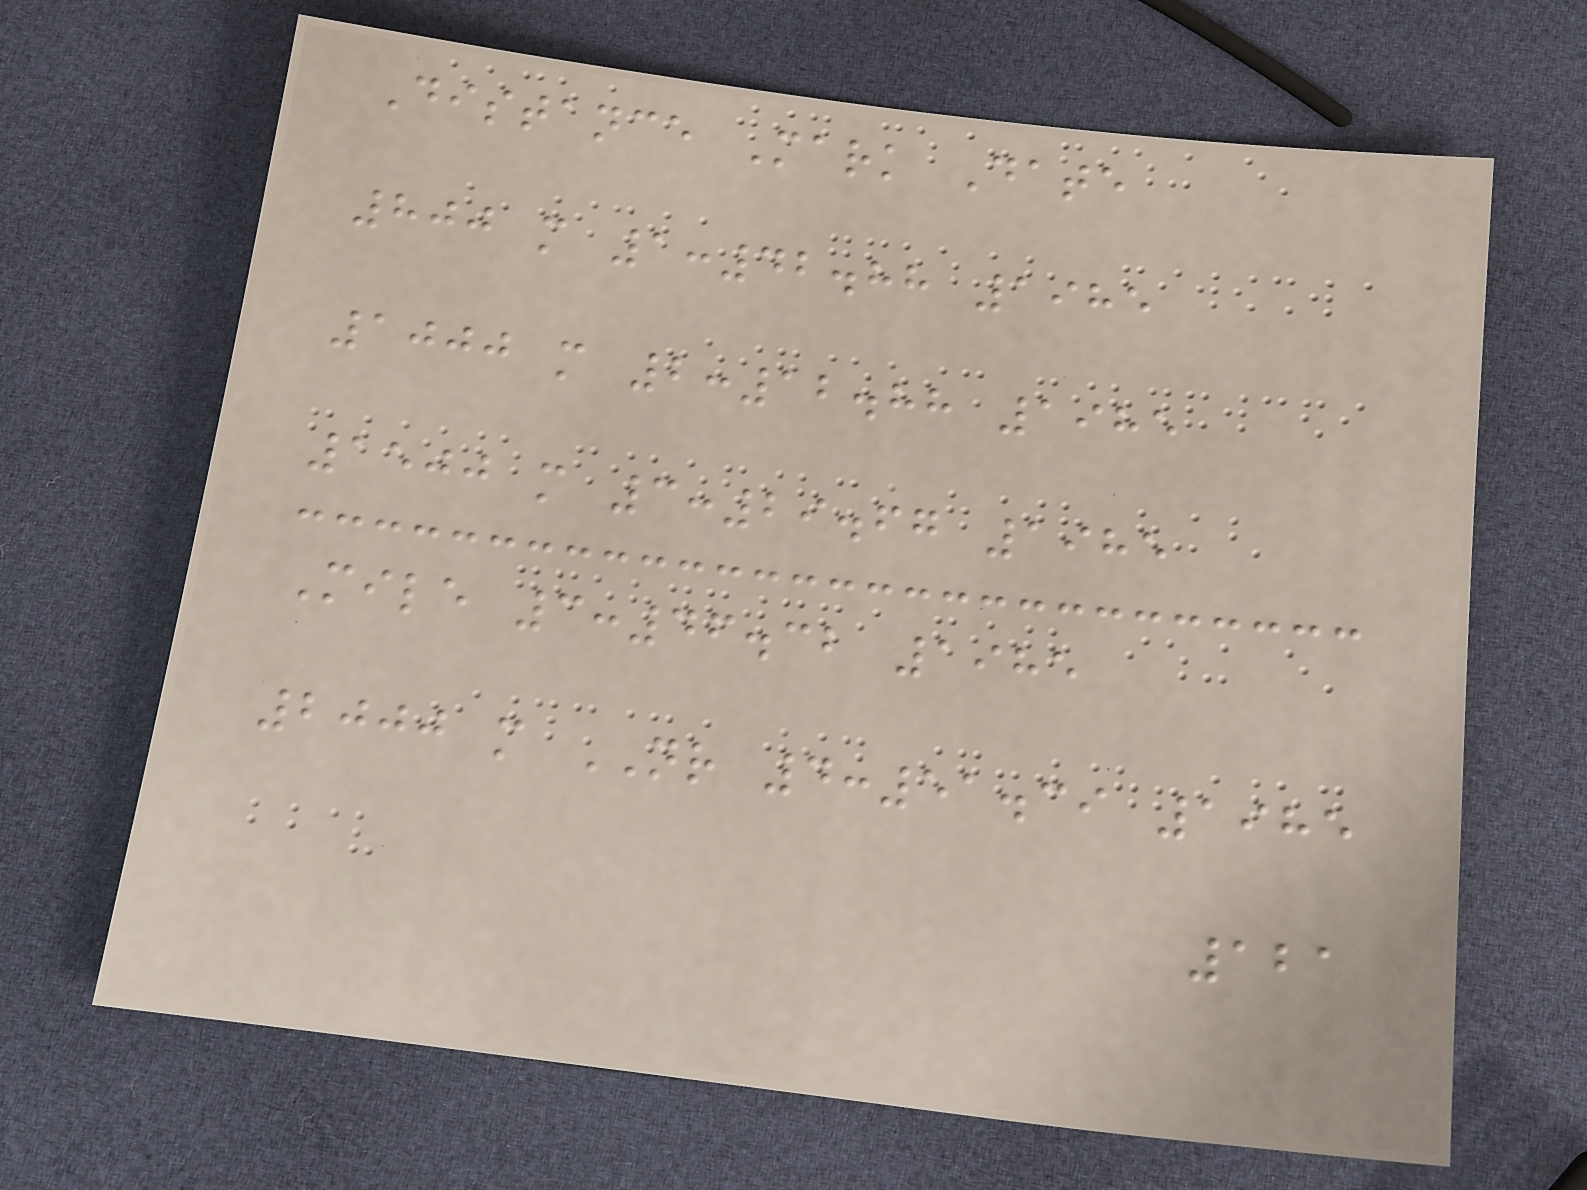Distance Mark Date
800 m 1:42.88 1985
1000 m 2:12.88 1985
1500 m 3:29.67 1985
Mile 3:46.32 1985
2000 m NR 4:51.39 1985
121
